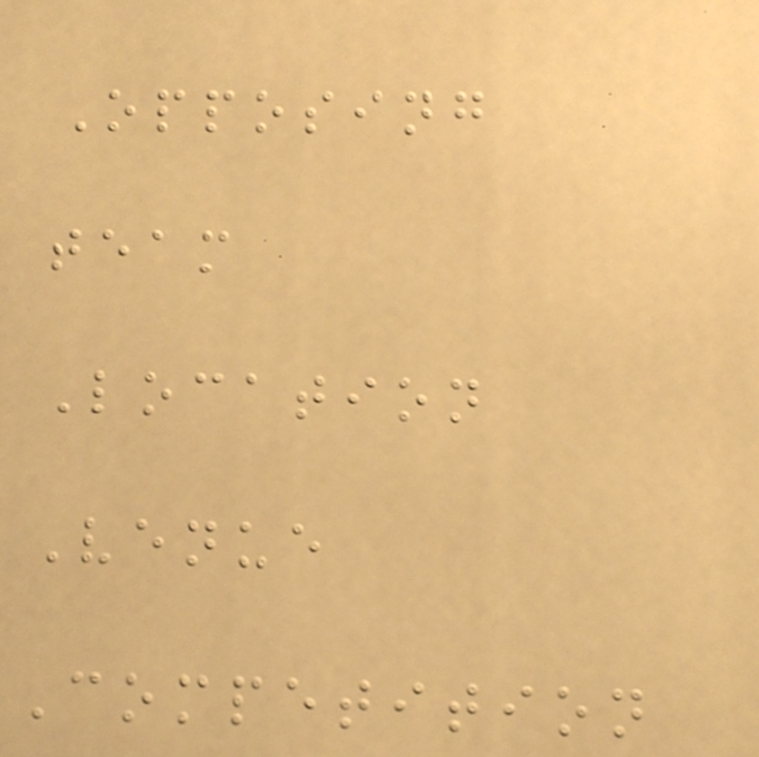Opposing
team
Location
Venue
Competition
